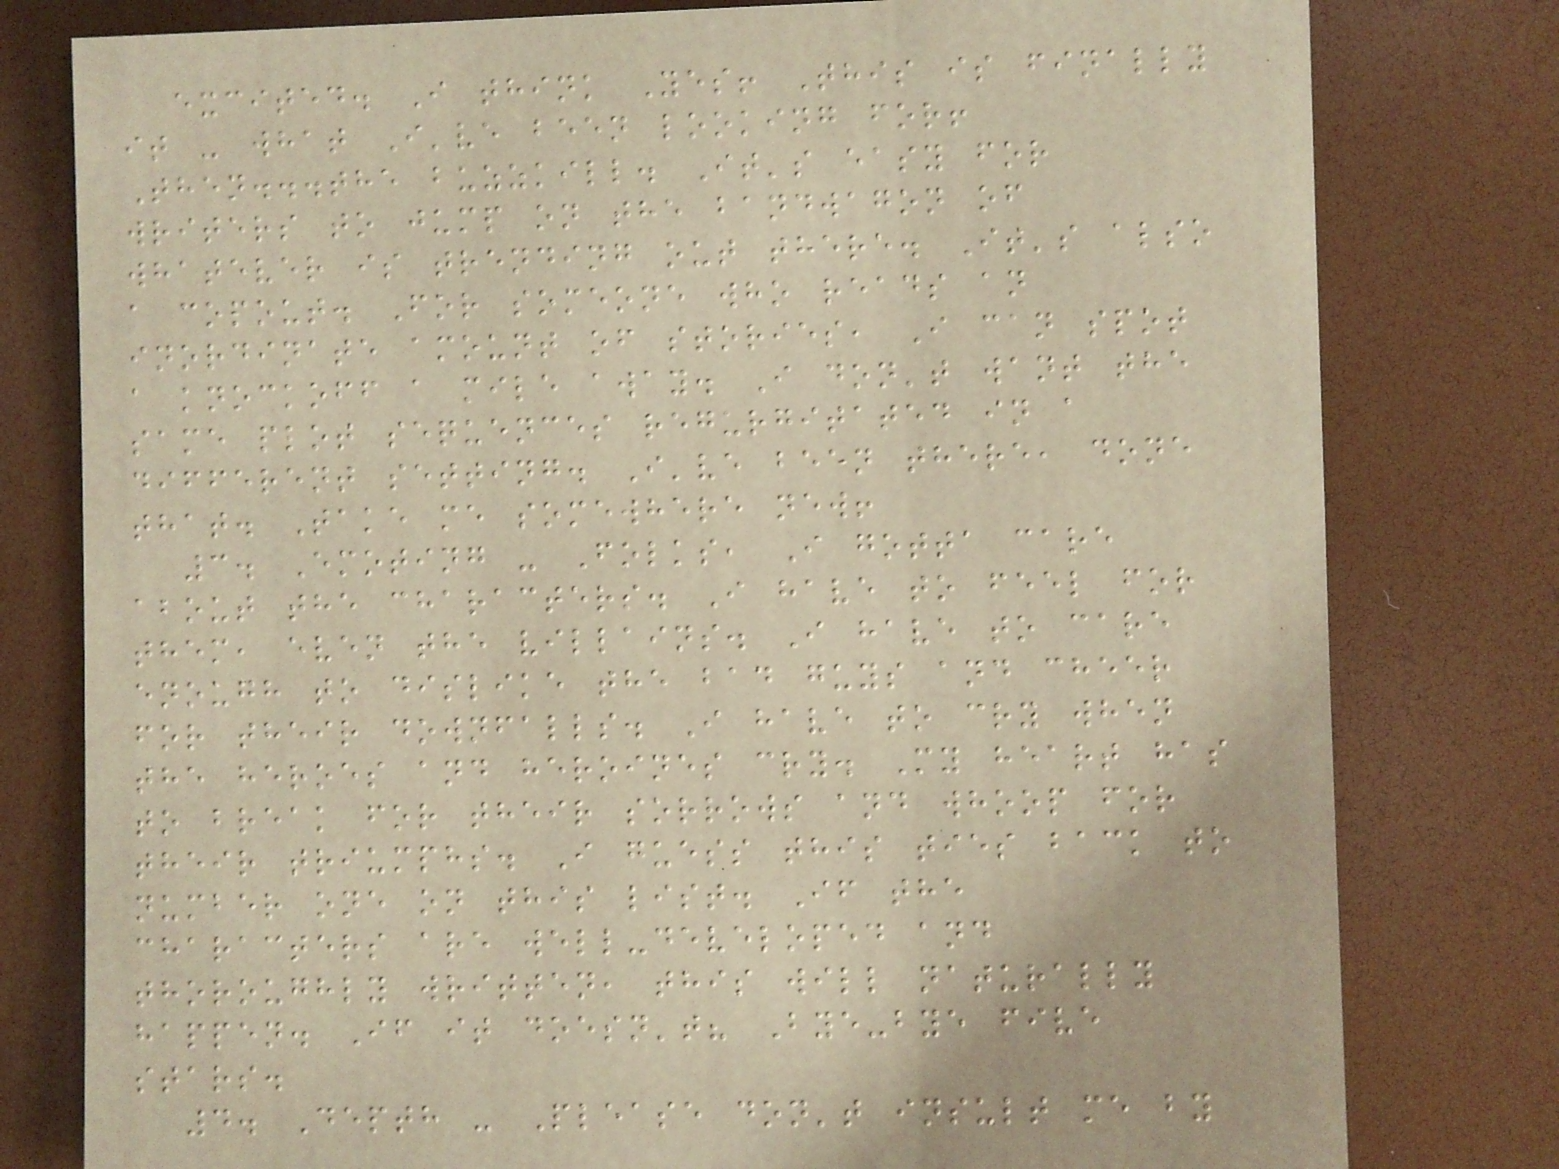excited. I think Yes! This is finally
it - what I've been looking for!
Then...the buzzkill. It's easy for
writers to jump on the bandwagon of
whatever is trending out there. It's also
a copout. For someone who reads an
inordinate amount of stories, I can spot
a knockoff a mile away. I don't want the
same plot sequences regurgitated in a
different setting. I've been there, done
that. Take me somewhere new!
3. Emoting - Folks, I gotta care
about the characters. I have to feel for
them, even the villains. I have to care
enough to dislike the bad guys and cheer
for their downfalls. I have to cry when
the heroes and heroines cry. My heart has
to break for their sorrows and whoop for
their triumphs. I guess this ties back to
number one on this list. If the
characters are well-developed and
thoroughly written, this will naturally
happen. If it doesn't? Bye-bye five
stars.
4. Depth - Please don't insult me by
